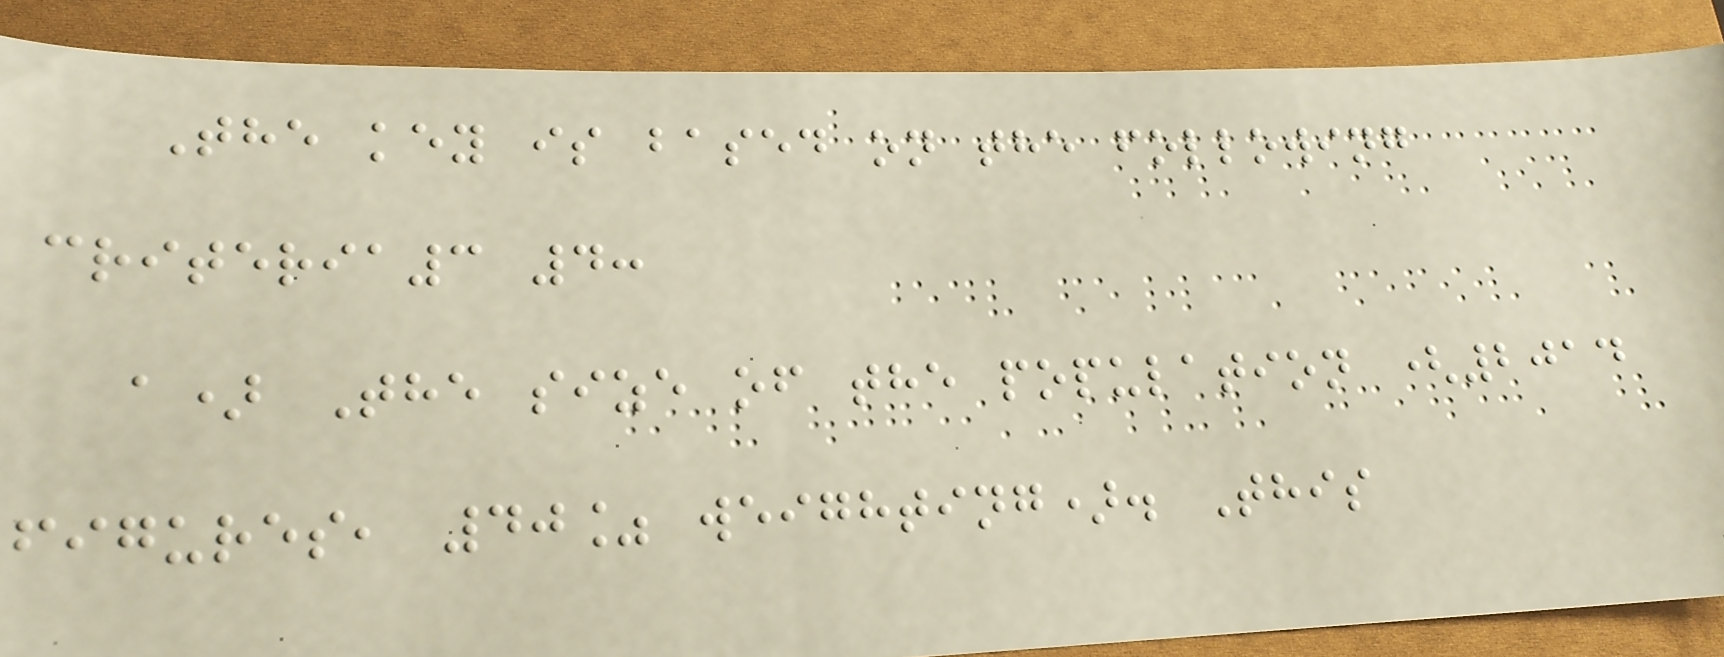The key is based on the following
criteria3 4:
a) The size of the population (2014
figures, 40% weighting). This
